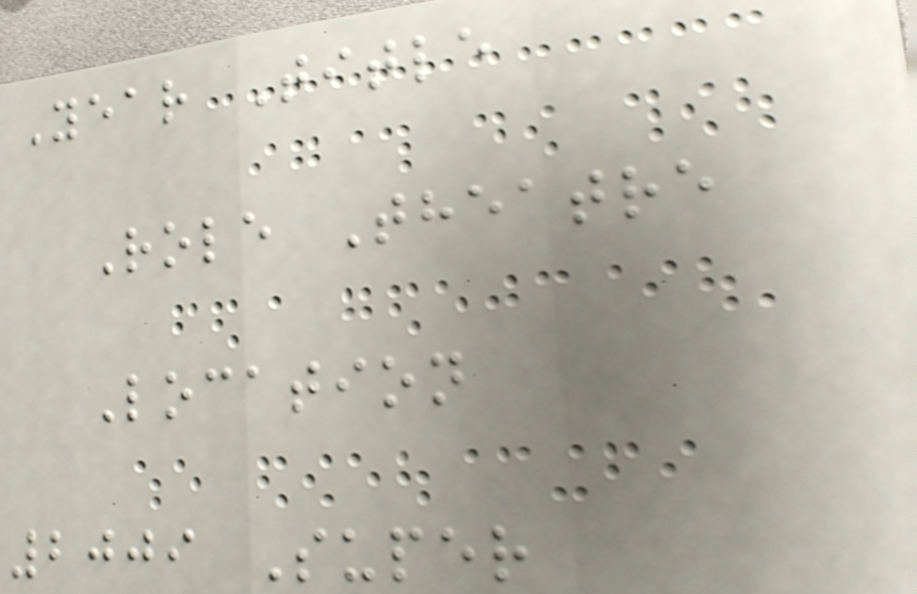Year Title
Role Theatre
Location
2009 Super
